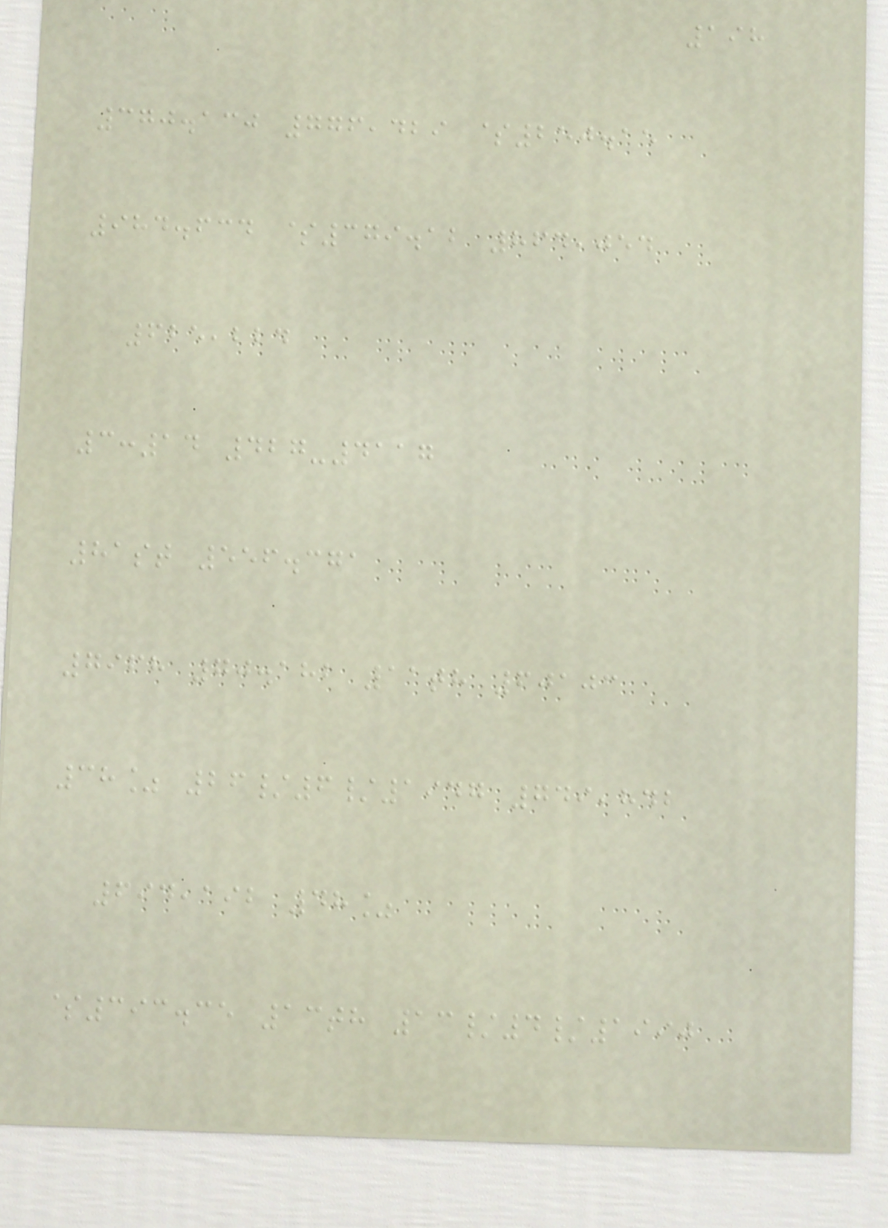198
370.130 776,429 $250.15
984.634 $379.12 864,054
625,224
3:14 427-4117
81st 556.371
7968 70.182 11th 60103
38% 26/6/1947 749,842
694,192 48%
$393.35 13th 13/4/1990
